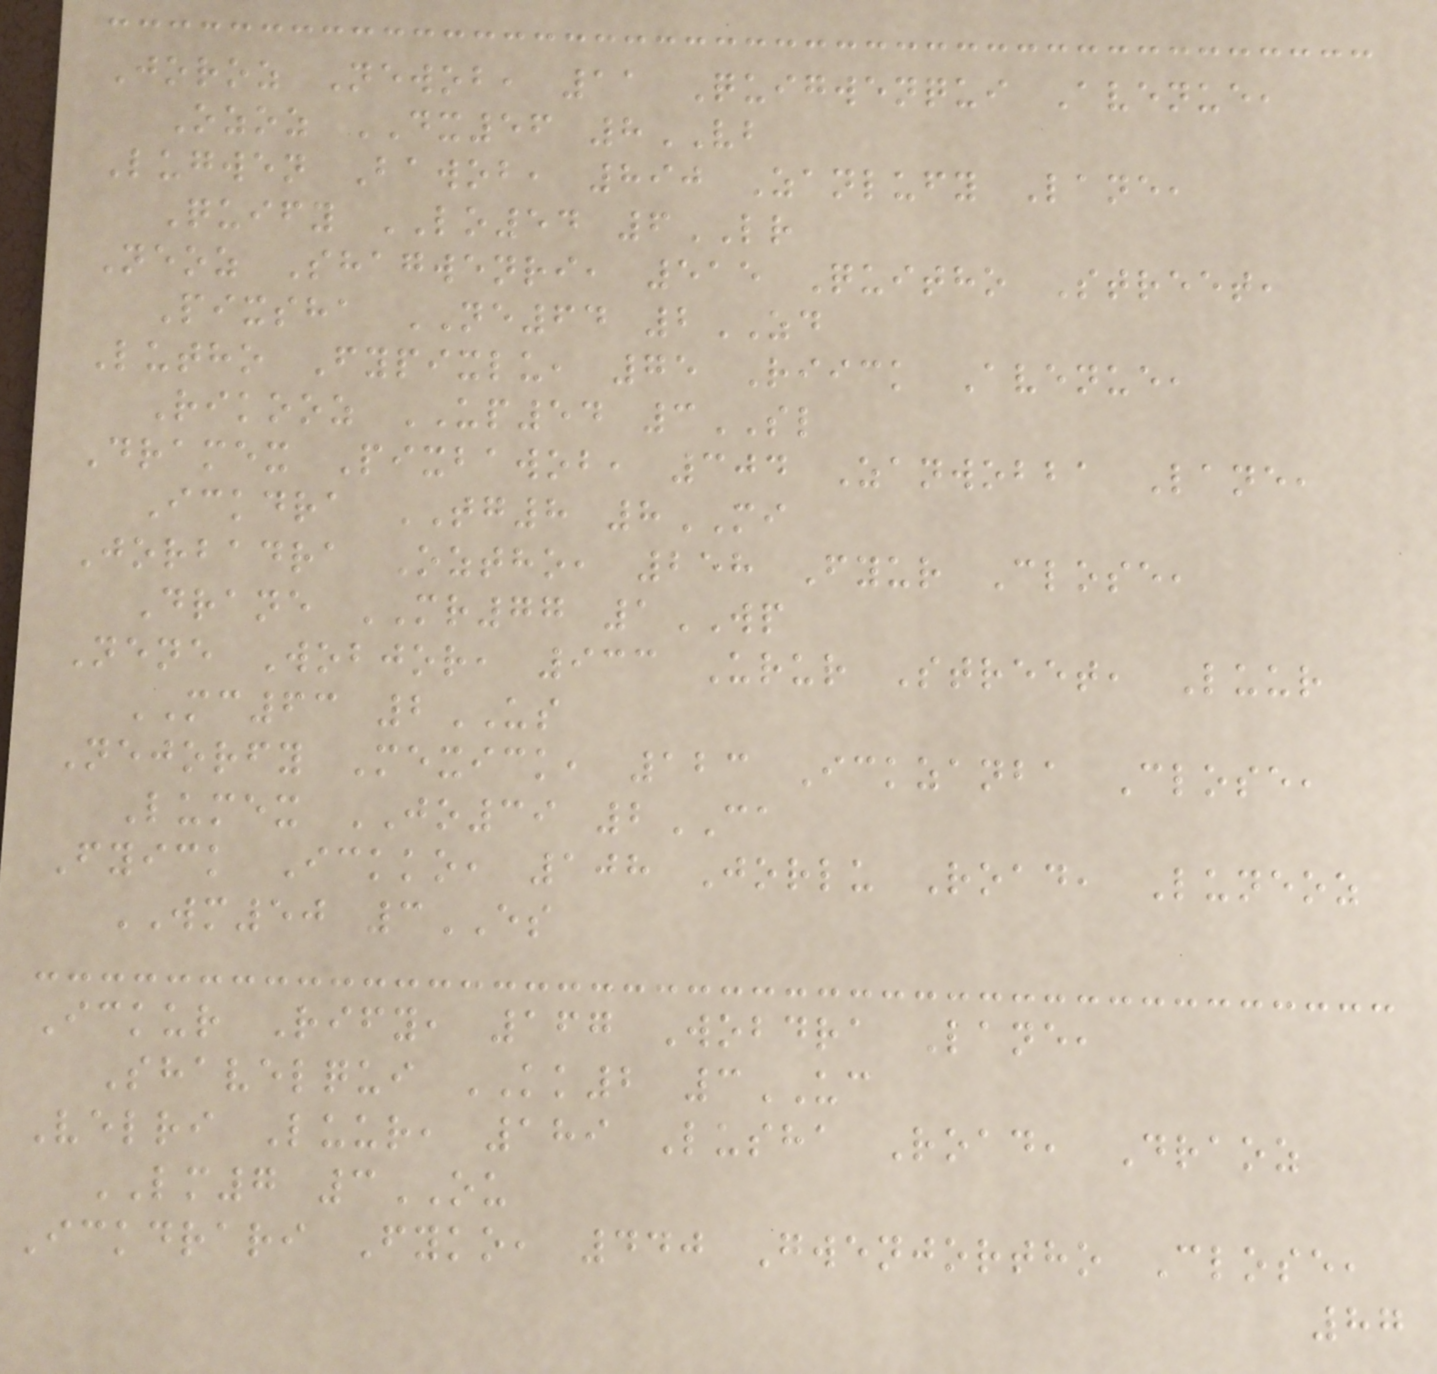Joroz Newob, 11 Quigwenqui Avenue,
Ozoz DX56 8VB
Lugwen Bawob, 890 Zanlufy Lane,
Quify LO54 6LR
Neoz Shagwenri, 515 Quitho Street,
Pixsha NE64 2ZD
Lutho Fypixlu, 75 Riick Avenue,
Rikooz UP54 3SL
Dramex Pixbawob, 304 Zanwobba Lane,
Ickdra TG8 8MI
Jorbadra Oztho, 258 Fyur Close,
Drane MR77 1WP
Nene Wobjor, 933 Urur Street, Luur
MC63 2US
Nejorfy Mexick, 123 Ickzanba Close,
Lumex JO39 2CA
Fyick Ickko, 108 Jorlu Road, Luneoz
WM50 3ES
Ickur Rify, 167 Wobdra Lane,
Shavelqui KK2 3UC
Velri Luur, 189 Lusha Road, Draoz
LM7 3OU
Ickdrari Fyko, 440 Gwenjortho Close,
87
